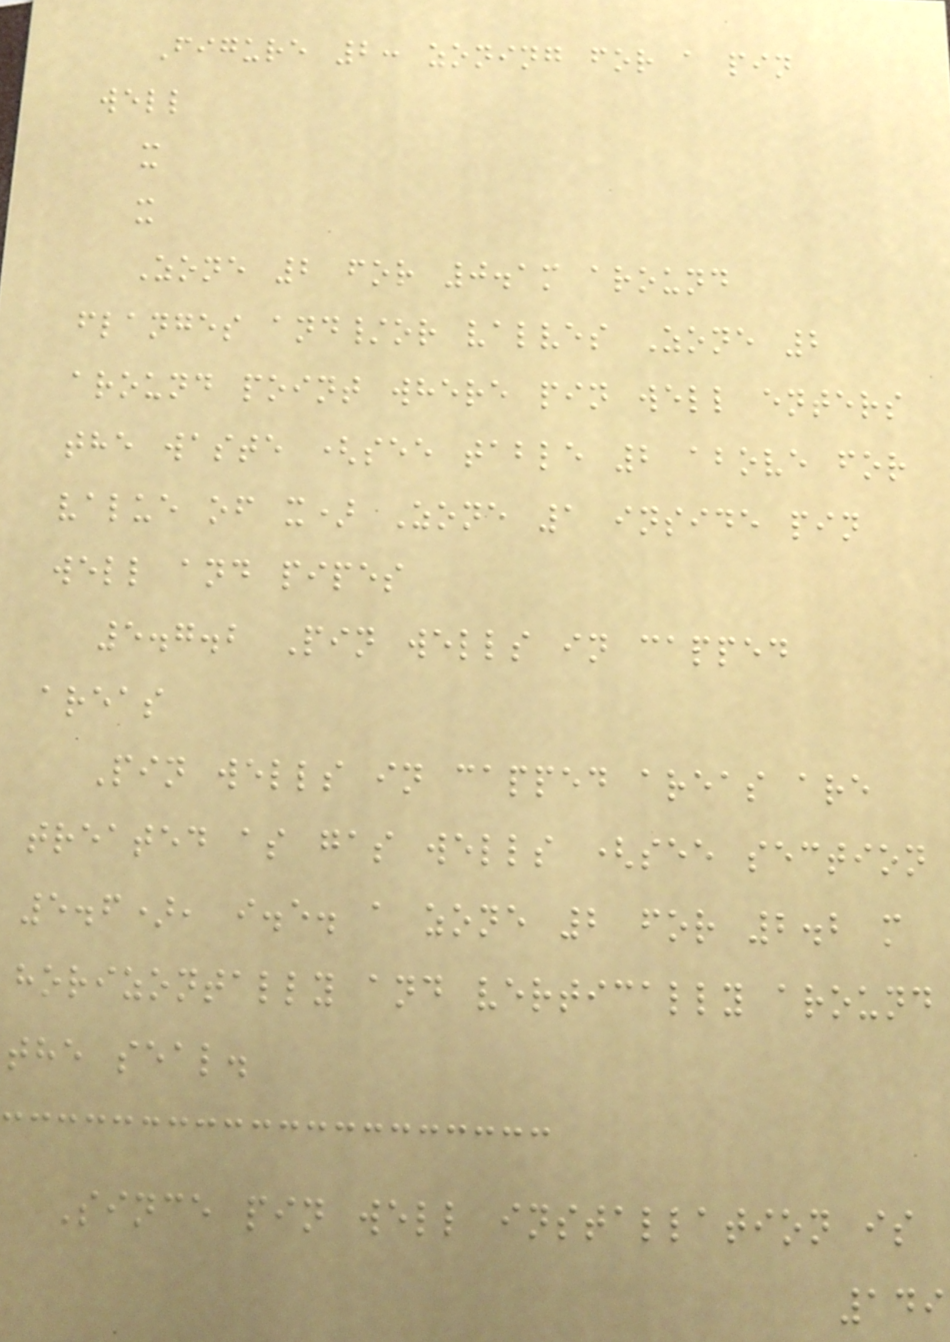Figure 2: zoning for a pin
well
x
x
Zone 2 for 0.1m around
flanges and/or valves Zone 2
around point where pin well enters
the waste (see table 2 above for
value of x) Zone 1 inside pin
well and pipes
5.7.2 Pin wells in capped
areas
Pin wells in capped areas are
treated as gas wells (see section
5.6), i.e. a zone 2 for 2.2 m
horizontally and vertically around
the seal.
Since pin well installation is
149
